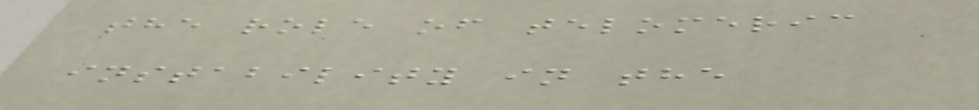the role of telomeric
instability in the
